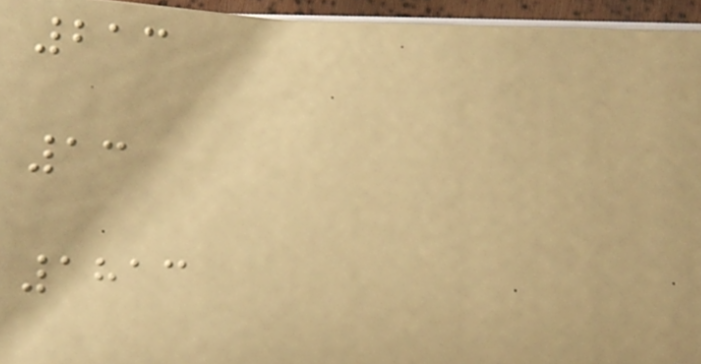213
13
1813
